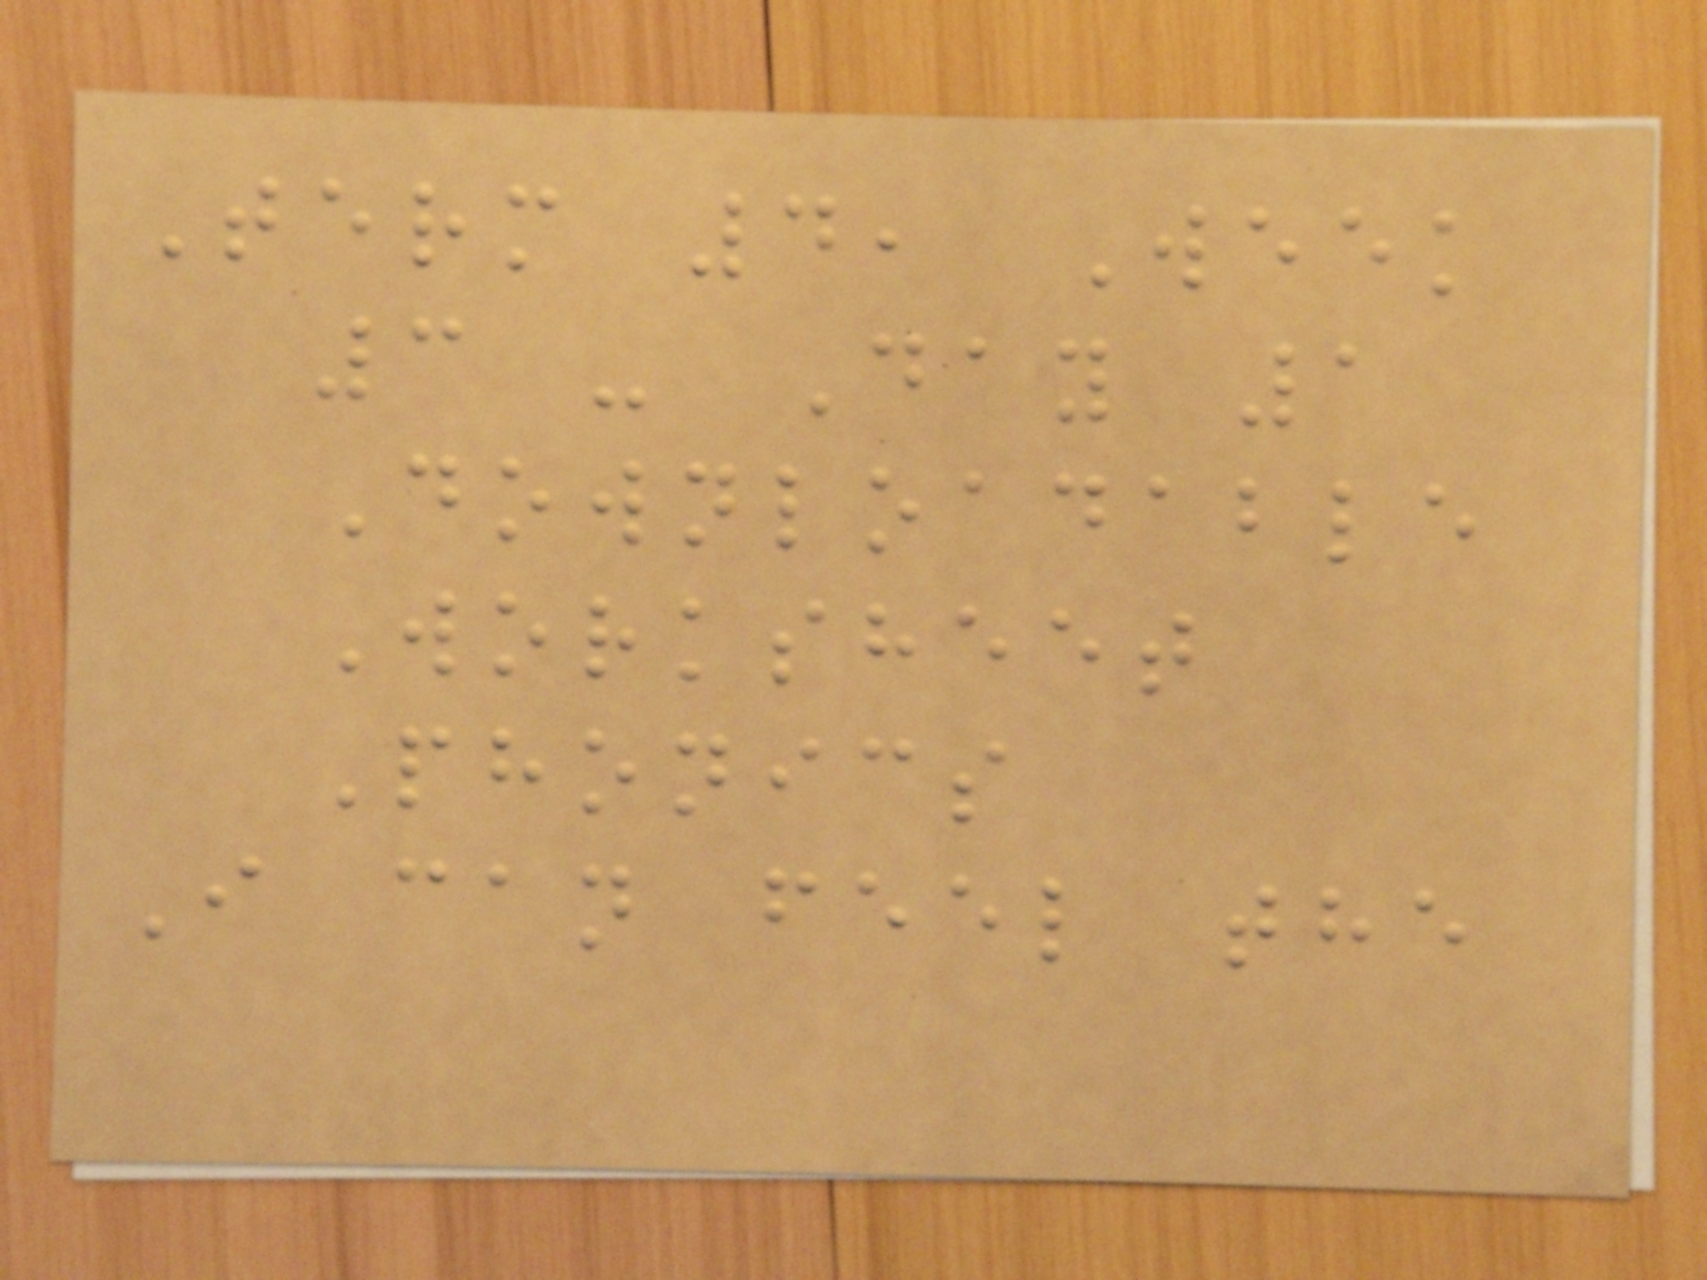Term 4, Week
3 - Day 1
Downloadable
Worksheet
Phonics
I can feel the
